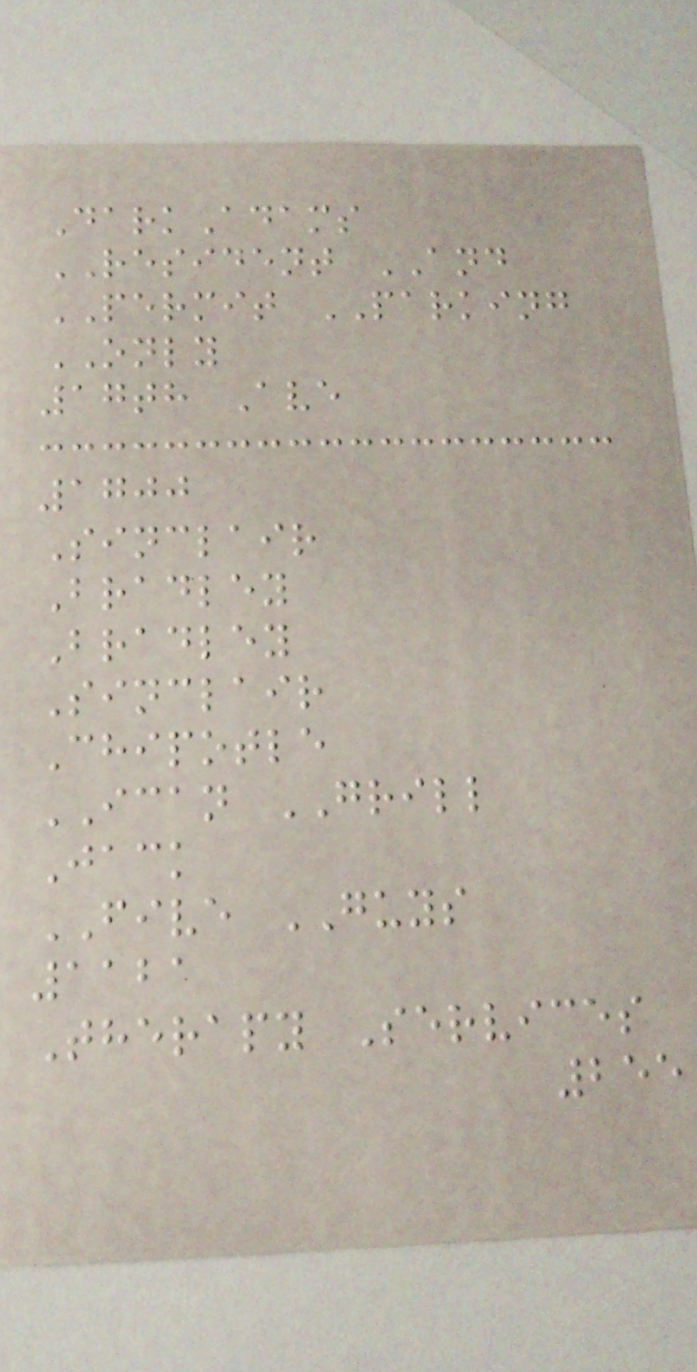DarkAdams
RESIDENT AND
PERMIT PARKING
ONLY
17th Ave
1700
Sinclair
Bradley
Bradley
Sinclair
Chipotle
ICAN GRILL
Jack
FIVE GUYS
1121
Therapy Services
255
